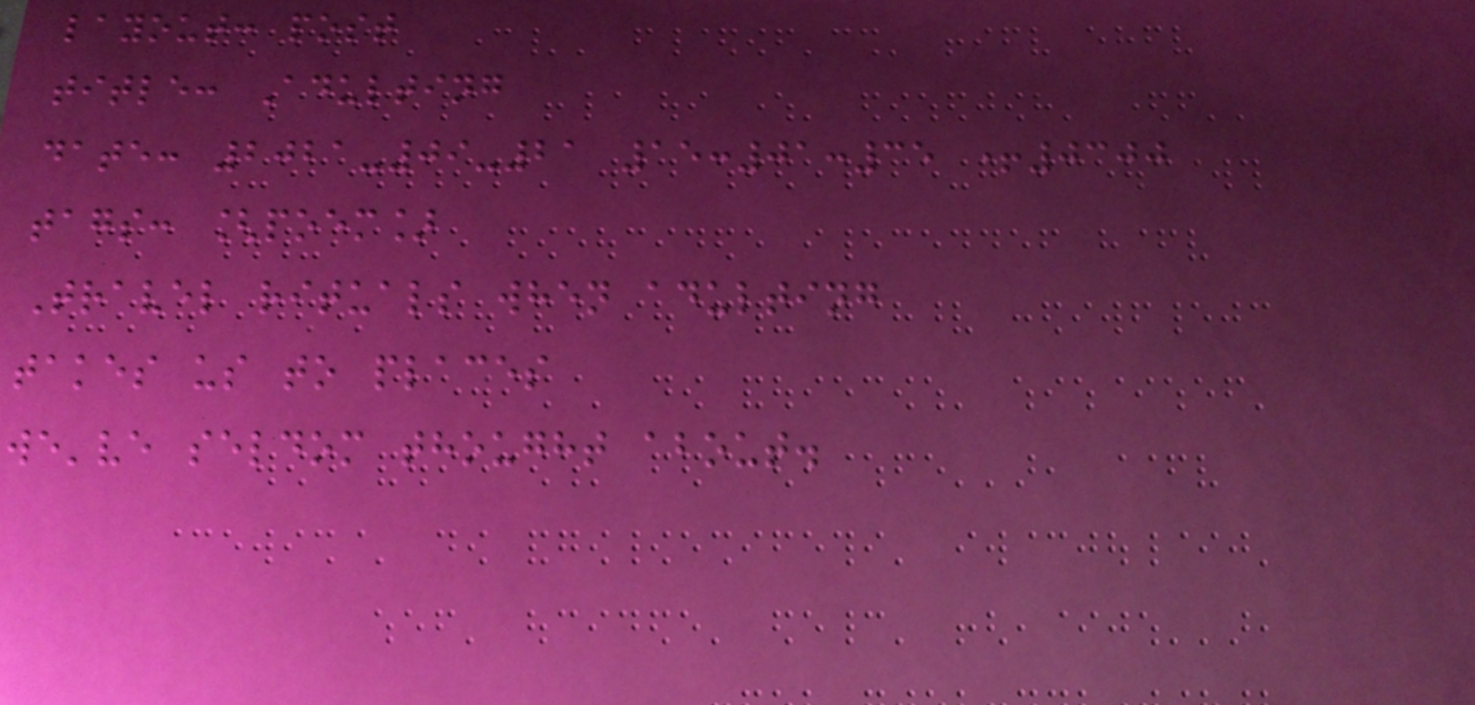layout: post
title: Adulting
date: 2021-09-21 15:01:35 +0300
tags: [poem]
Travel rituals when adulting
takes us to places
we've seldom thought about.
